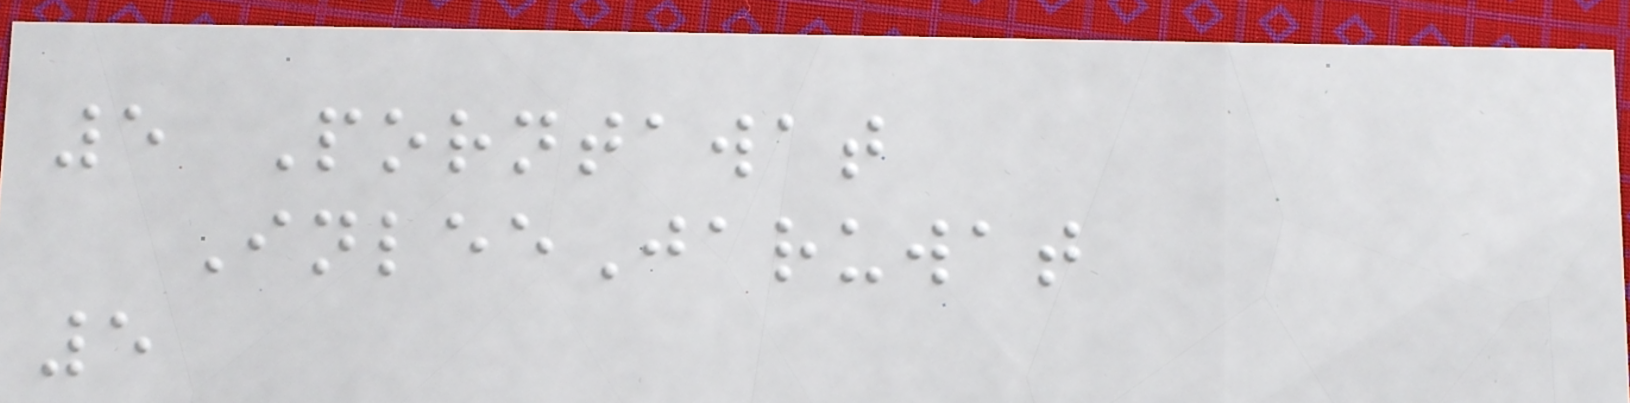5 Porntawat
InleeJaruwat
5
